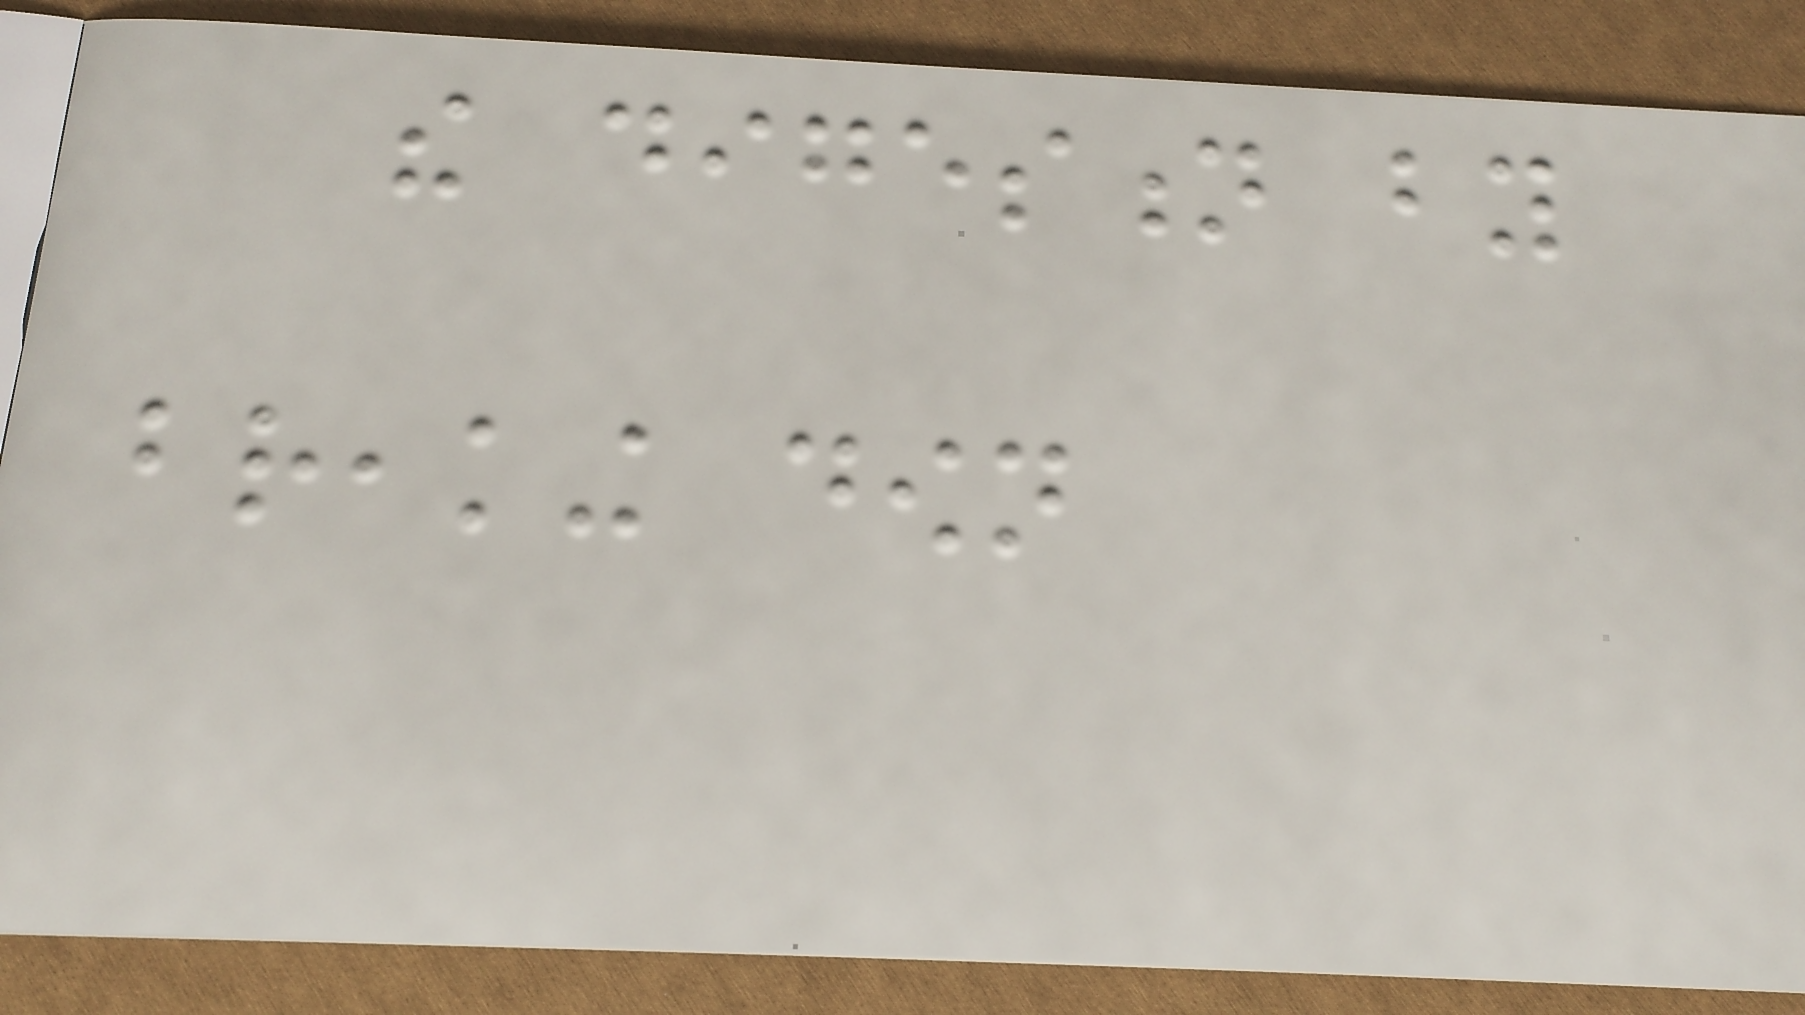the digestion by
breaking down
